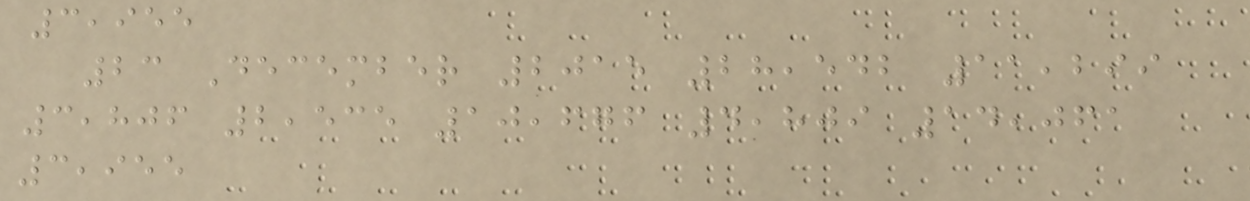3,955
23 December 2015 28,542 11,299
3,806 2,535 10,676 4,809 14,061
3,955
